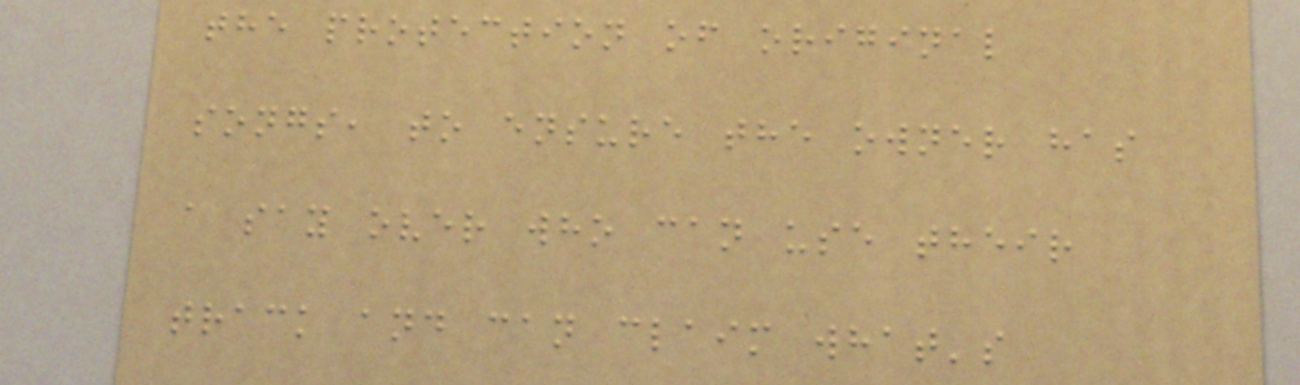the protection of original
songs, to ensure the owner has
a say over who can use their
track and can claim what's
